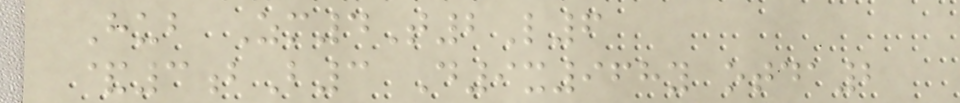Hub Zm4T2L6
&3bB3 D9x968y otda2
